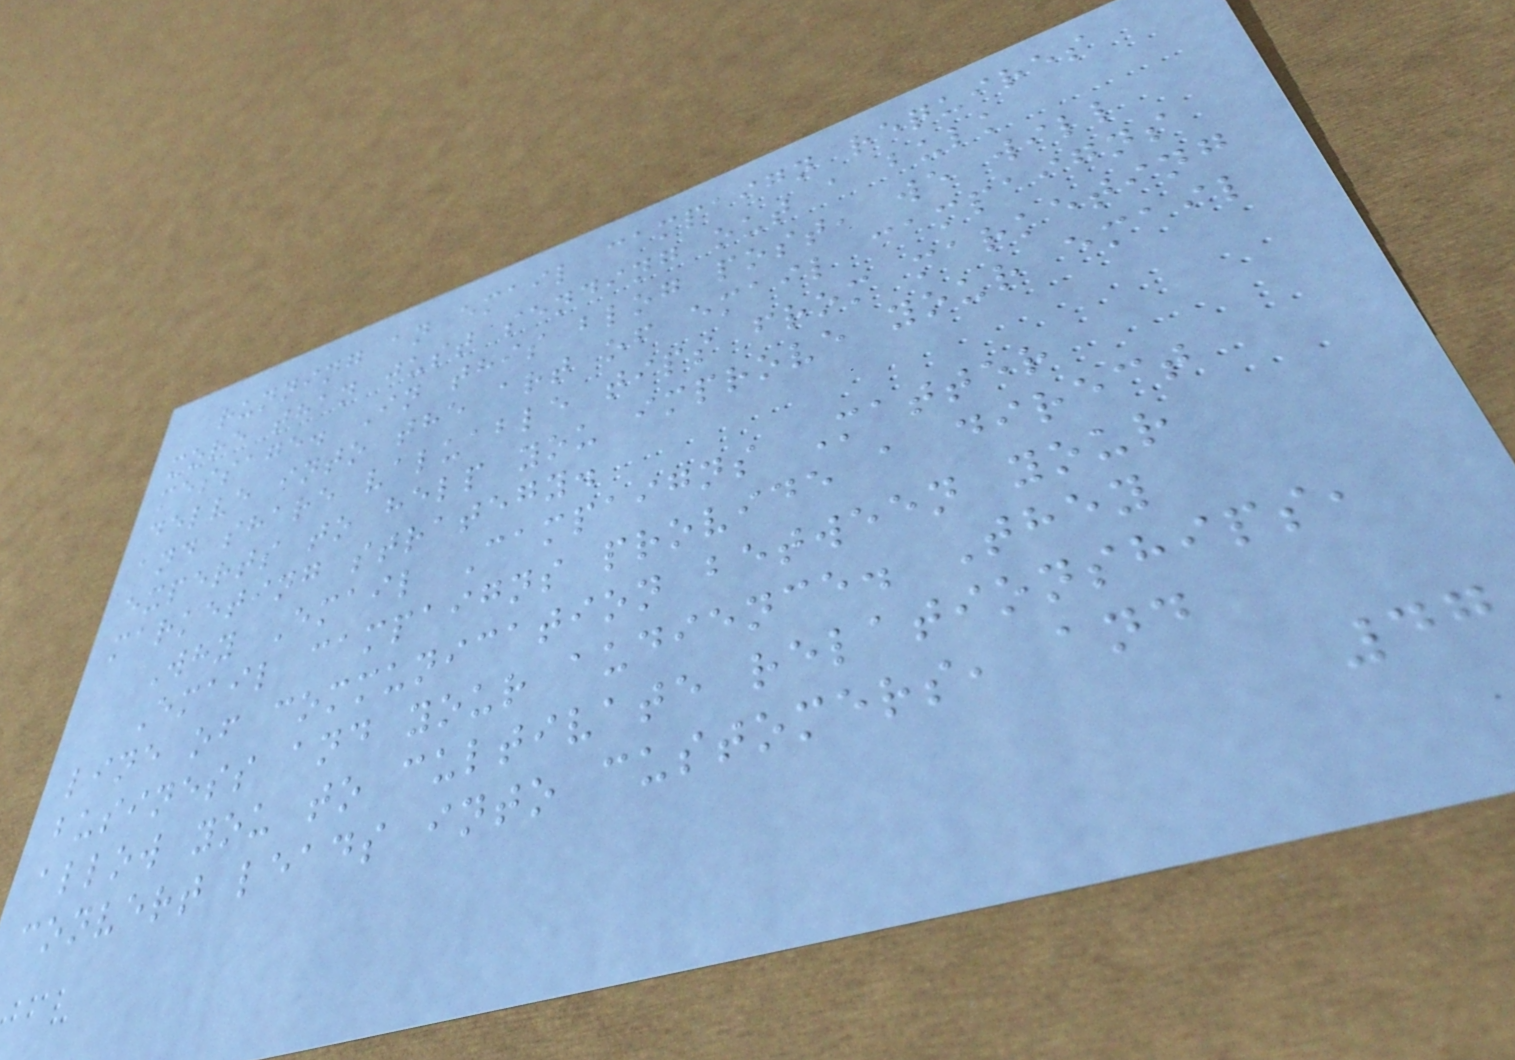running an email campaign requires
more than just sending out a bulk
message. In this blog post, we will
delve into the art of email campaigns
and share valuable tips from marketing
experts to help you improve your email
marketing strategy.
Why Email Campaigns Matter
Email campaigns provide a direct
line of communication between your
business and your audience. They
allow you to cultivate relationships,
convert leads into customers, and
47
